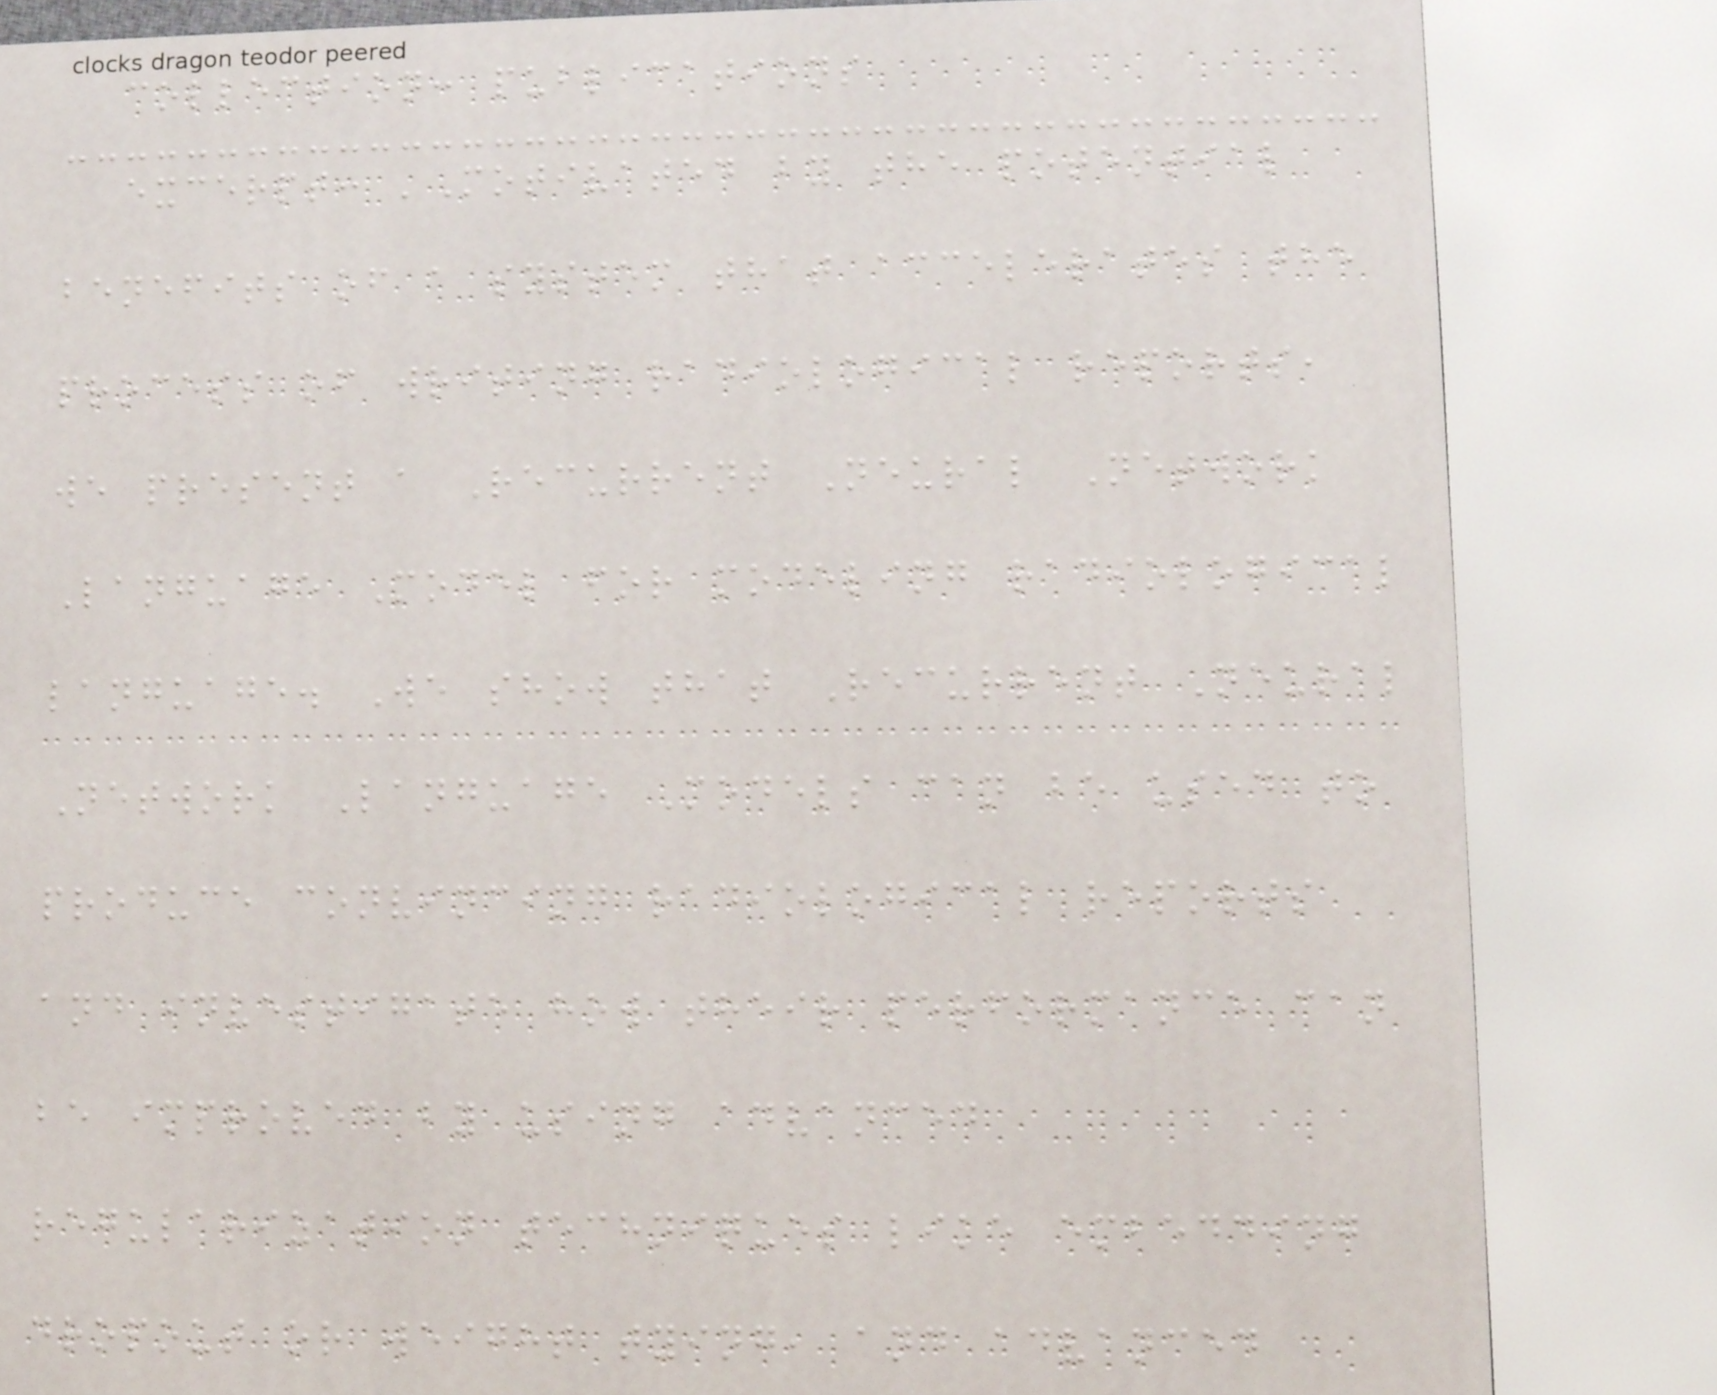collection: publications
excerpt: 'Motivated by the potential
benefits of a system that accelerates the
process of writing radiological reports,
we present a Recurrent Neural Network
Language Model for modeling radiological
language. We show that Recurrent Neural
Network Language Models can be used to
produce convincing radiological reports
and investigate how their performance can
be improved by using advanced
regularization techniques like embedding
dropout or weight tying, and advanced
